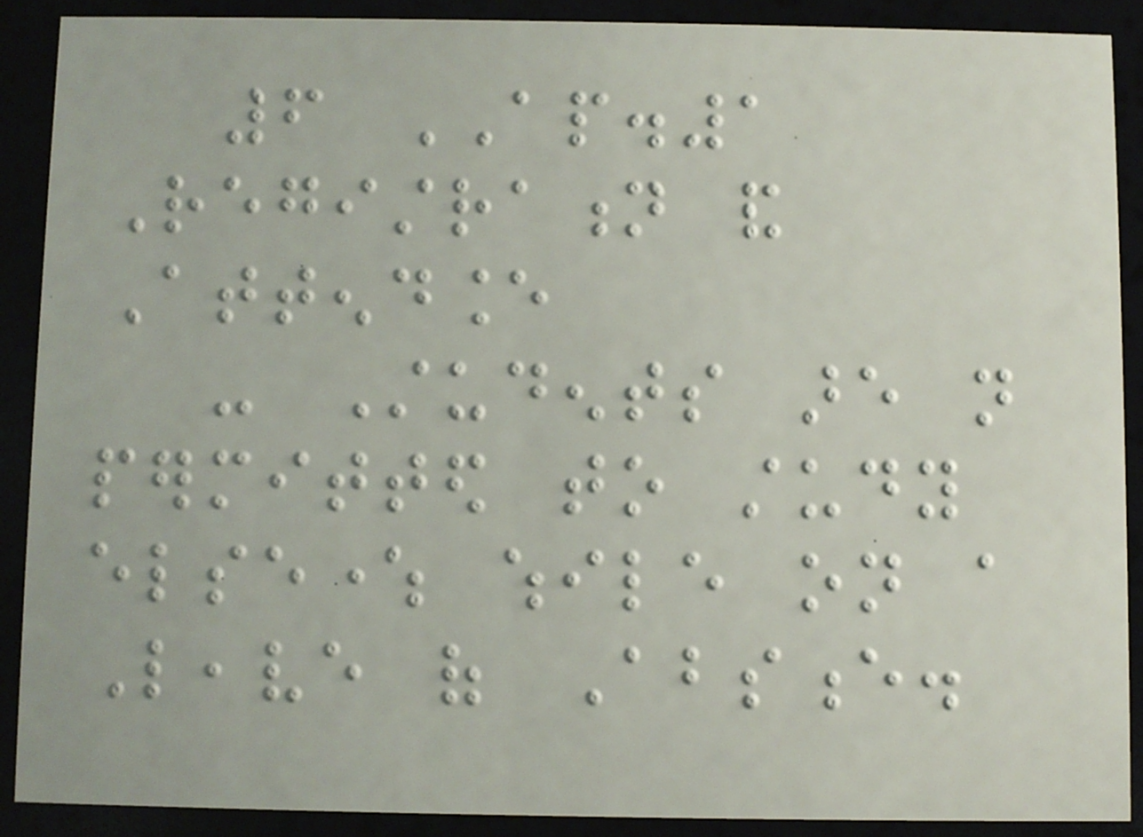6 AP.1
Registration and
Attendance
- Students are not
permitted to study
elsewhere while on a
Leave of Absence.
